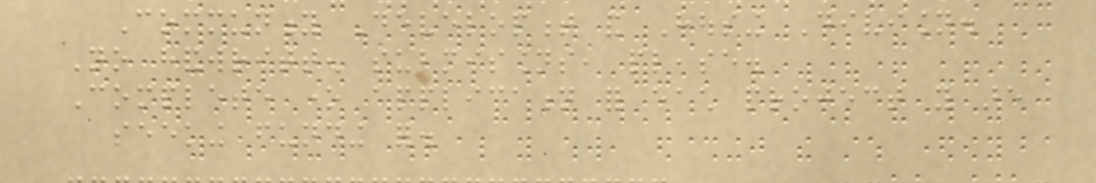Community Development and Housing Division.
No handwritten submissions, please.
Complete one application for each project you are
seeking funding for.
